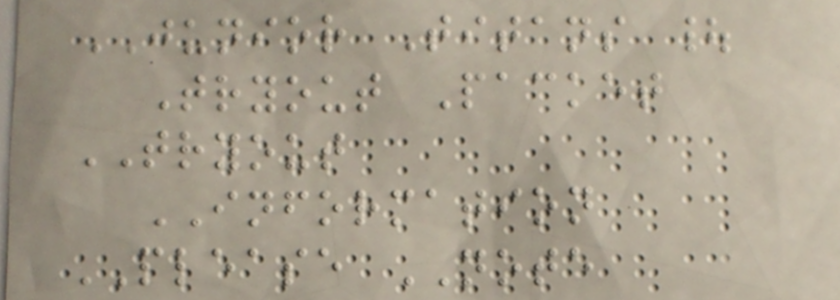JUNIOR Titans |
Tryout Packet
TRYOUT
INFORMATION
PLEASE NOTE
